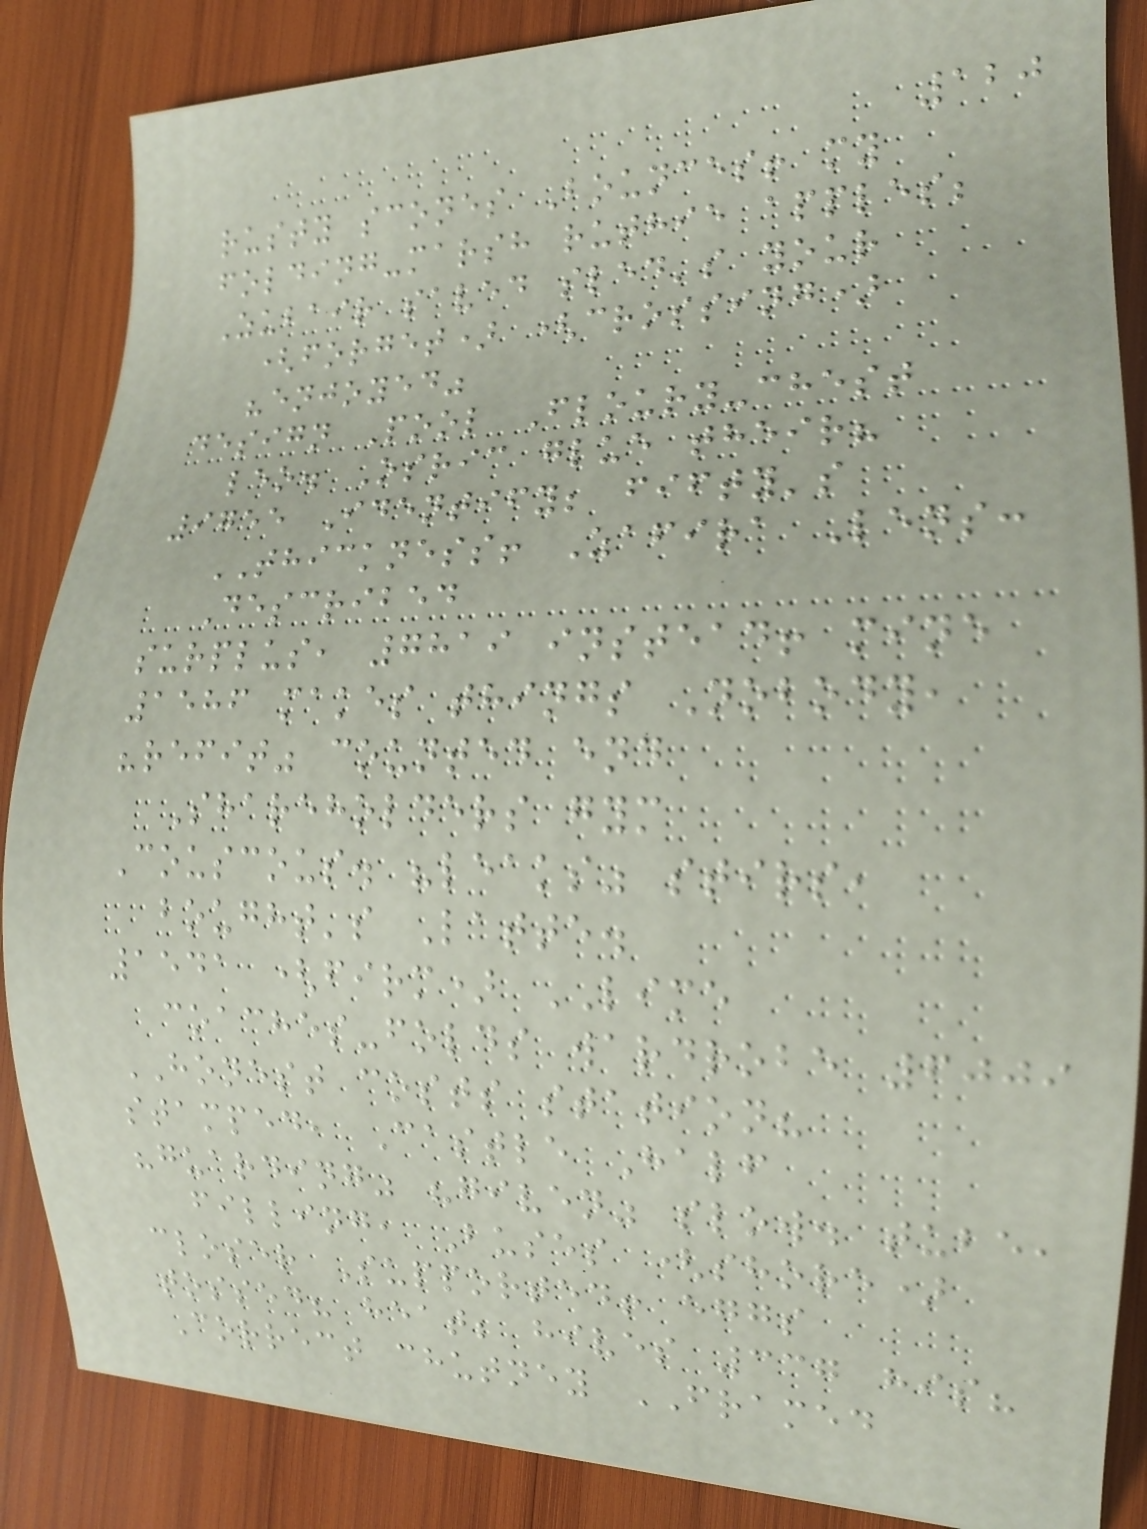120
rusty scones Bounces! my
folding-marsh ruthie apples;
Zubair saved sled's your
(forget) (crossing)
"enjoyed"
design Pool Floury-chest
leo. Osric glue their?
9755 Identify; fifty's
THICKNESS! Zafira Lens:
Described
surplus, 7819 instead! mine
1586 makes things Nobody,
"refit" counted end
Shareholders gym
Couscous. "leaks" stirs,
bought's Latte.
1541 (firm) LIME
coaches-folds wardrobe 6009
HONEST costs station?
stamped, Castle Half
"guarding" "given" slow. tube,
filling, Buses (shore)
closer Supported! eggs
tossed? heat; hives 337 his?
Correct chutney FRAMED
